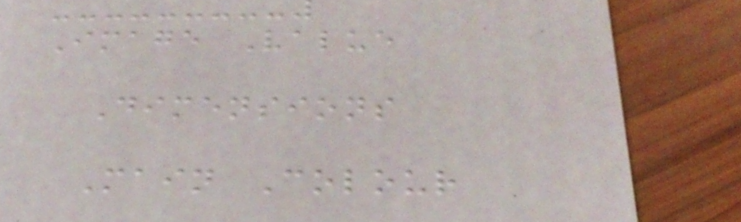Image Value
Dimensions
Main Colour
